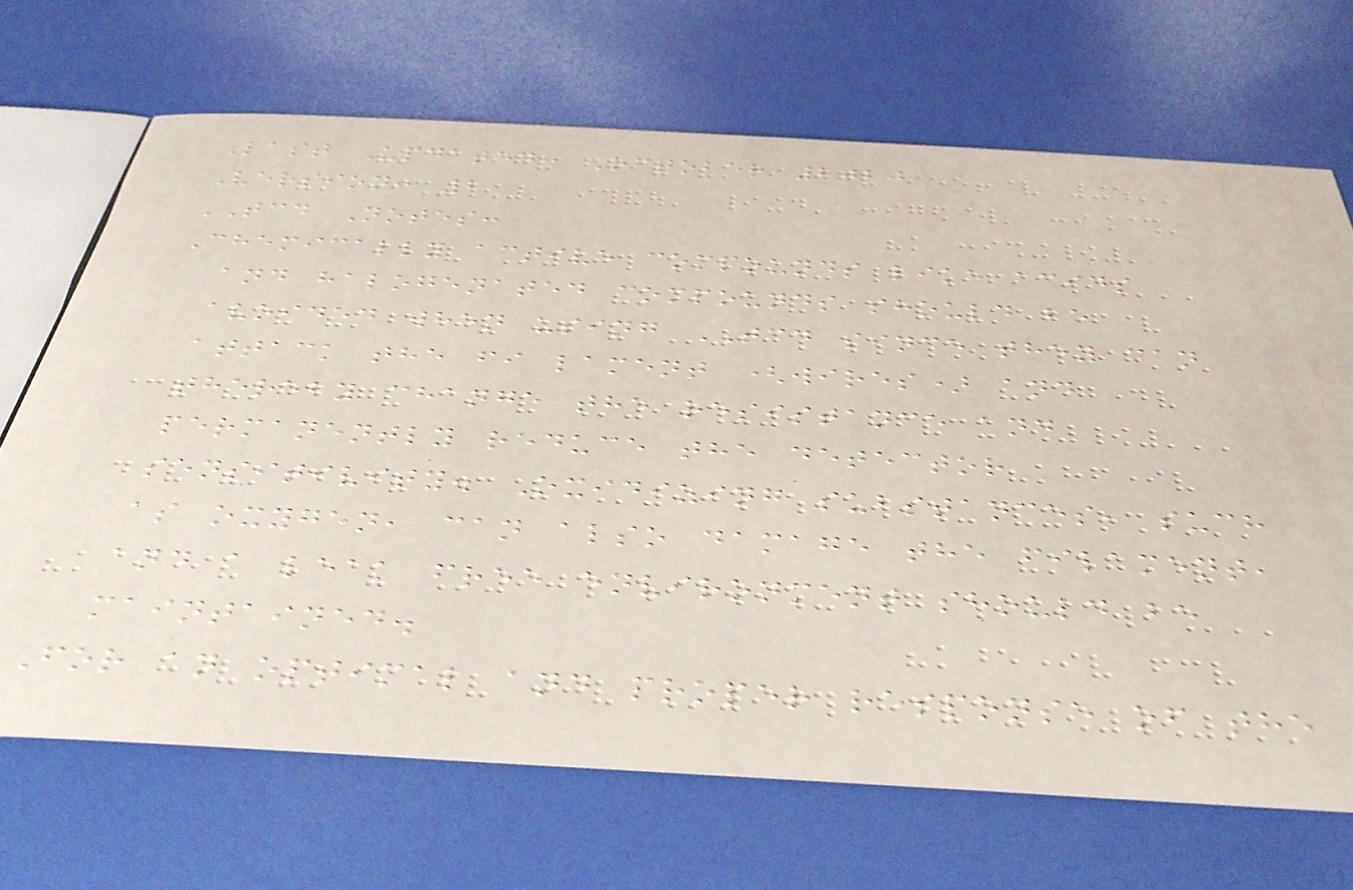Last Updated: October 2020
Version: 2
TCD Notes:
Chemically active compounds like acids
and halogenated compounds should be
avoided when using TCD since they can
attack the fi lament (wires) and
thereby change the resistance and
permanently reduce the detector
sensitivity. Oxidizing substances, such
as oxygen, can also damage the filament,
and a leak free environment should be
maintained.
For an optimal and proper response of the
